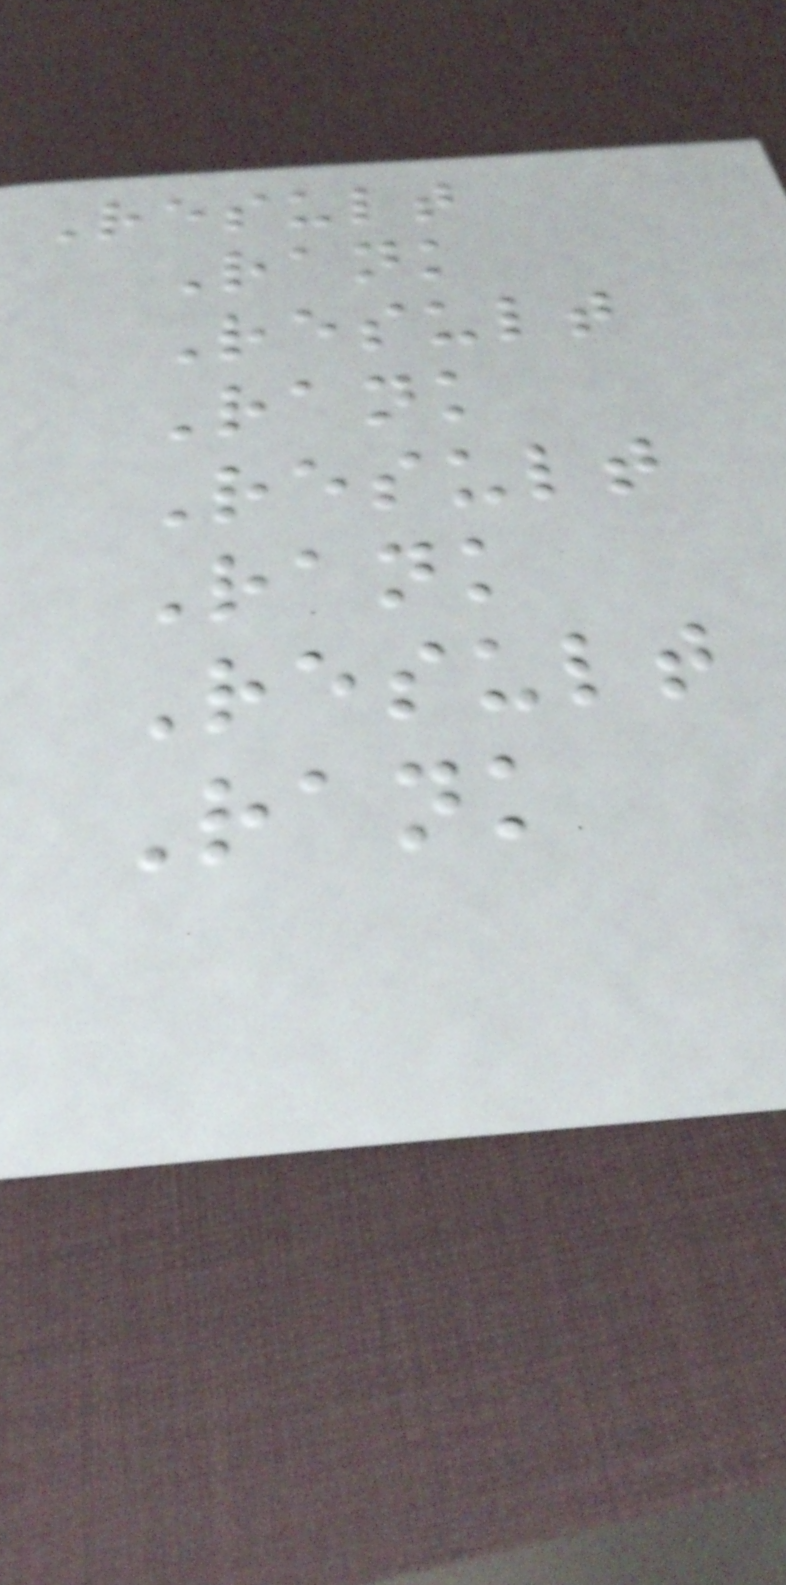Result
Rank
Result
Rank
Result
Rank
Result
Rank
